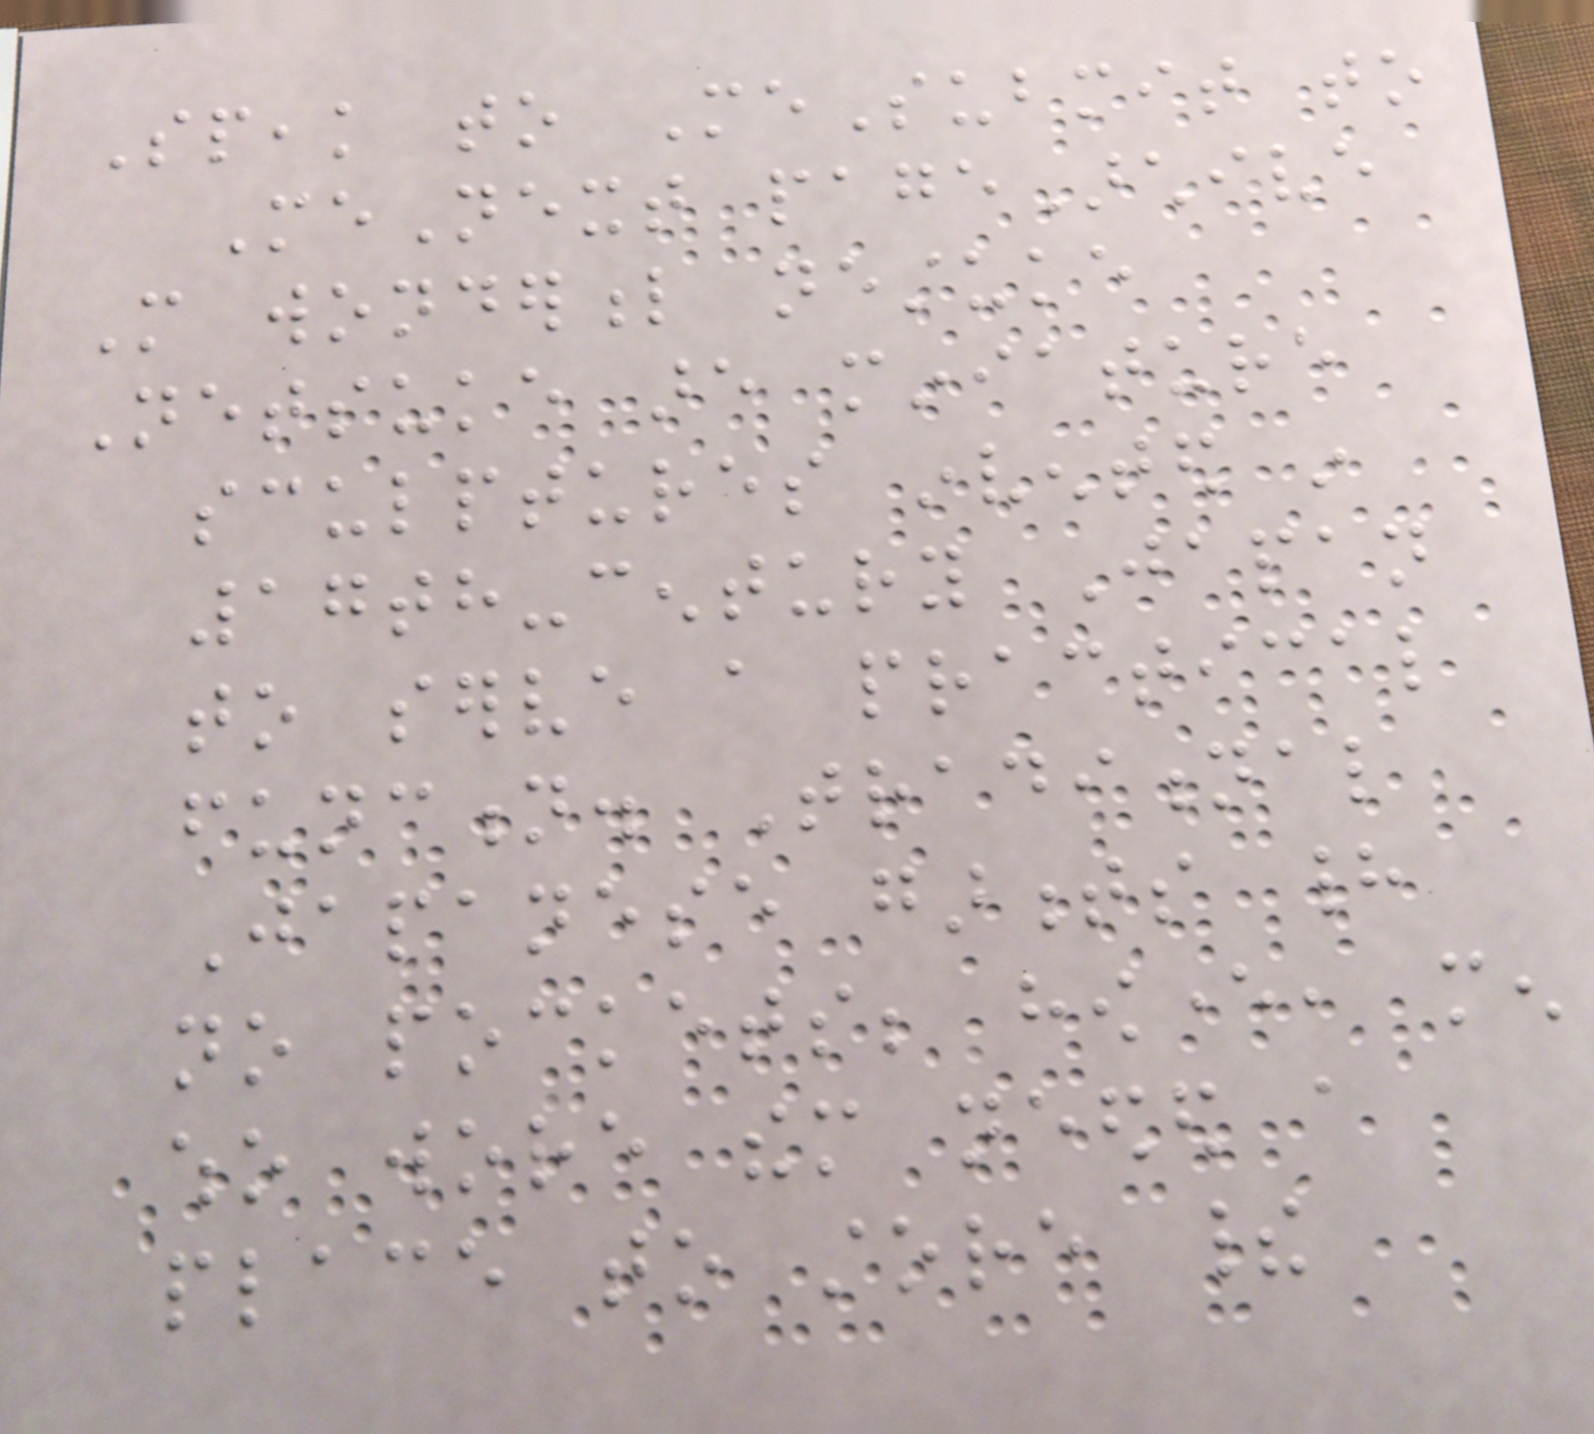Speak to MeSubmit to
MeNext pageArchive
More wonderful nestuke
Netsuke are miniature
sculptures invented in
17th-century Japan
to serve a practical
function. Traditional
Japanese garments had
no pockets; however, men
who wore them needed a
place to store their
